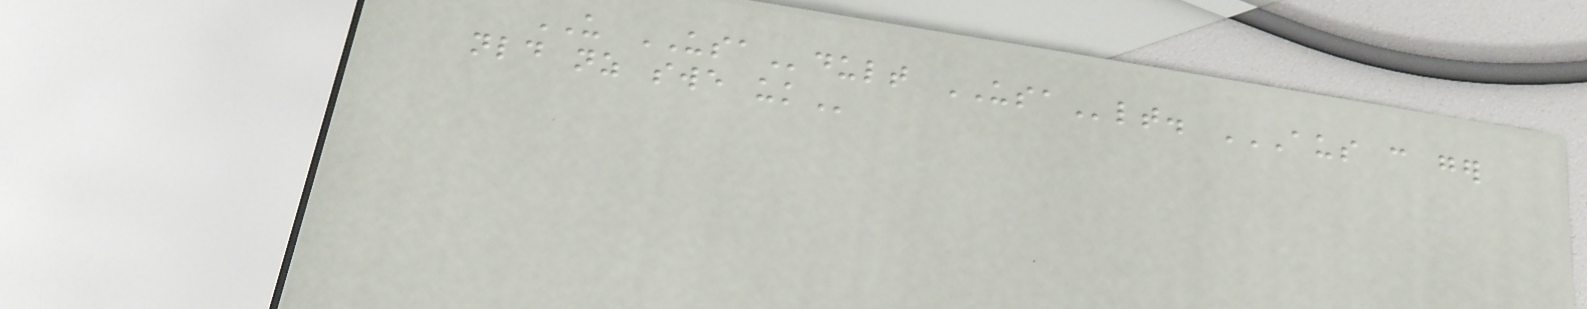US USAdult USAlt. AUS CAN GER
NLD NZ SWE UK
